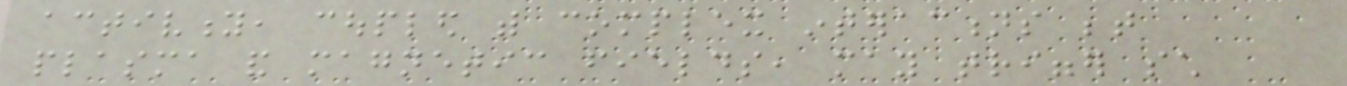activity, coupled with complex interactions between
plasma and magnetic fields, may trigger such
